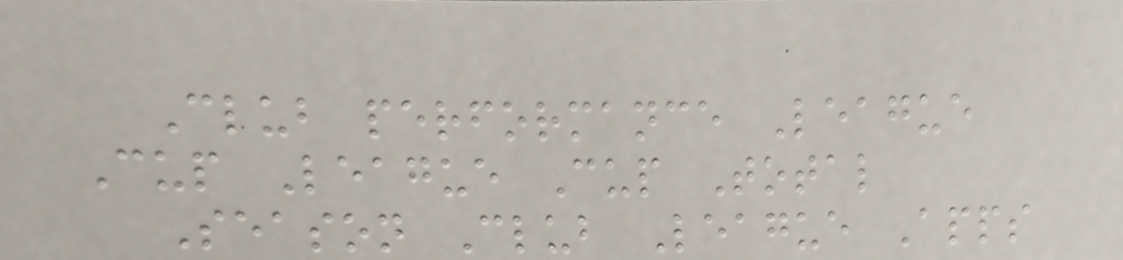Club performance League
Cup League Cup Total
Season Club League Apps
